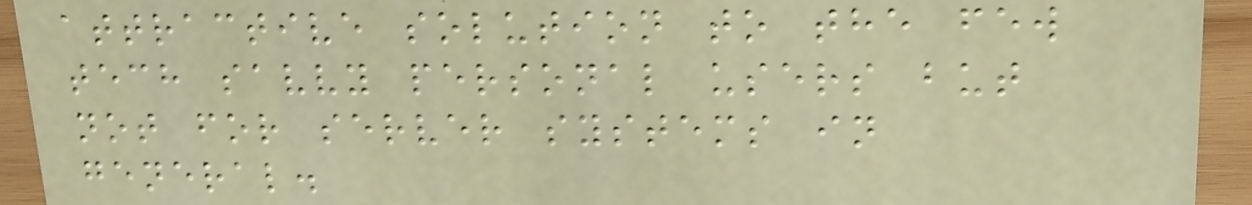attractive solution to the few
tech savvy personal users but
not for server systems in
general.
